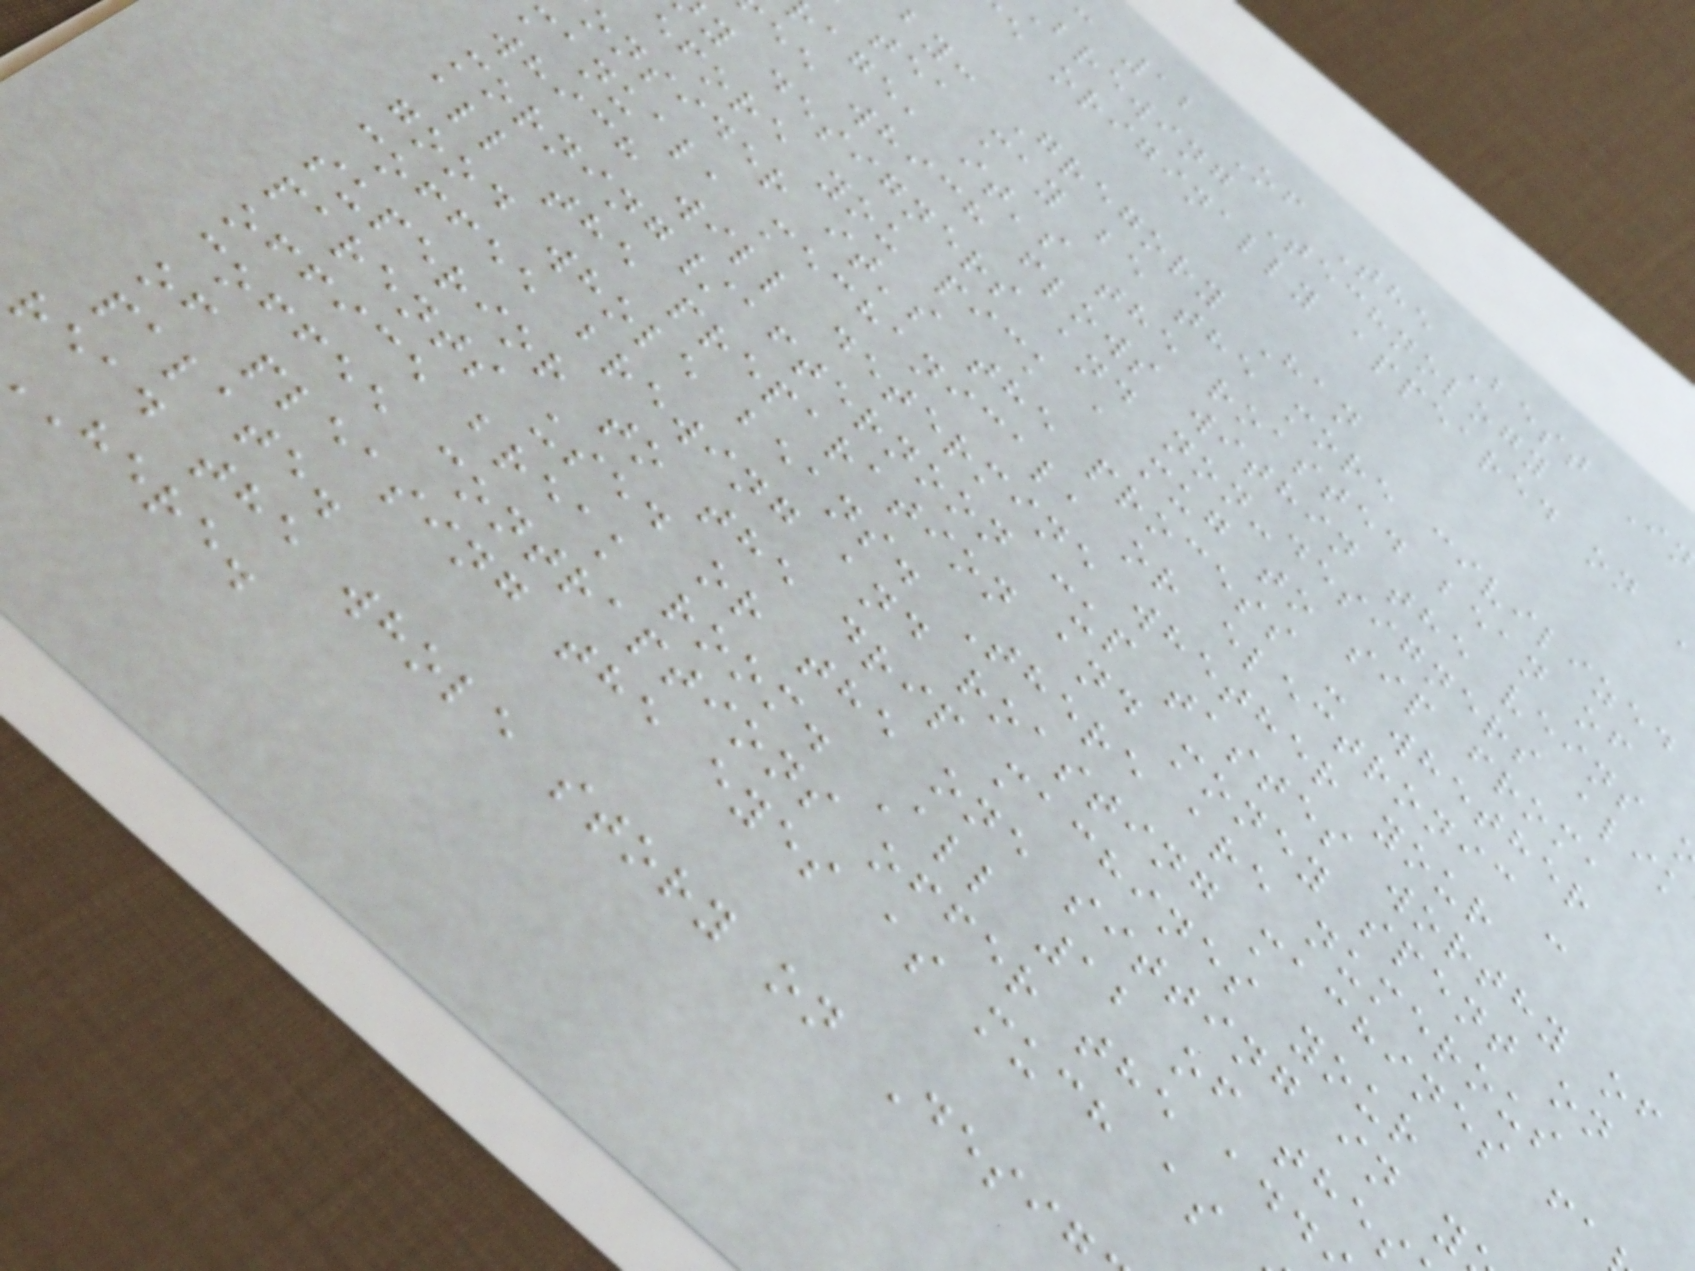: 12 Of The Best I
brewing Technology
e originally appeared on
by: Gregory Han
tea may be the more civilized
age, it's the roasted bean of
ee which flows within the veins
y designers and non-designers alik
efore you pick a mug to sip from,
onsider it's the process - whether
manual, mechanical, or electronic -
which will determine whether your
morning/afternoon cup tastes worthy of
all the preparation and money spent on
good whole beans. There are numerous
coffee brewing and roasting machines fa
superior to the drip machines your
parents used or the one sitting in y
office break room. All 12 of the
coffee contraptions offer the add
of pleasing the eyes as much as
palate.
read the whole story on Desig
here.
